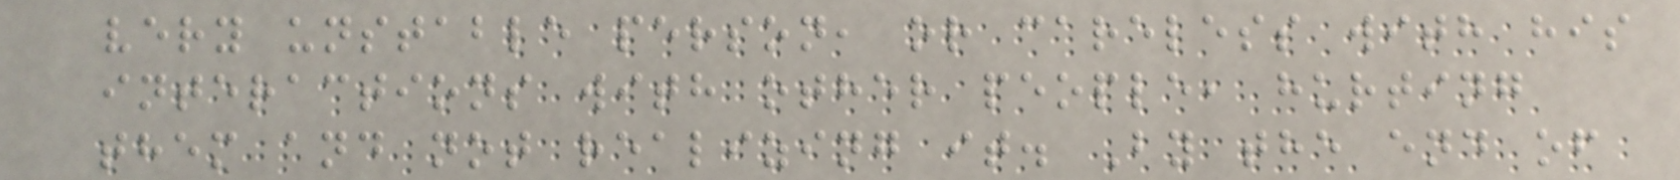very unstable person, or careless with his
interactions with other people, hurting
them and not realizing it. By the end of
